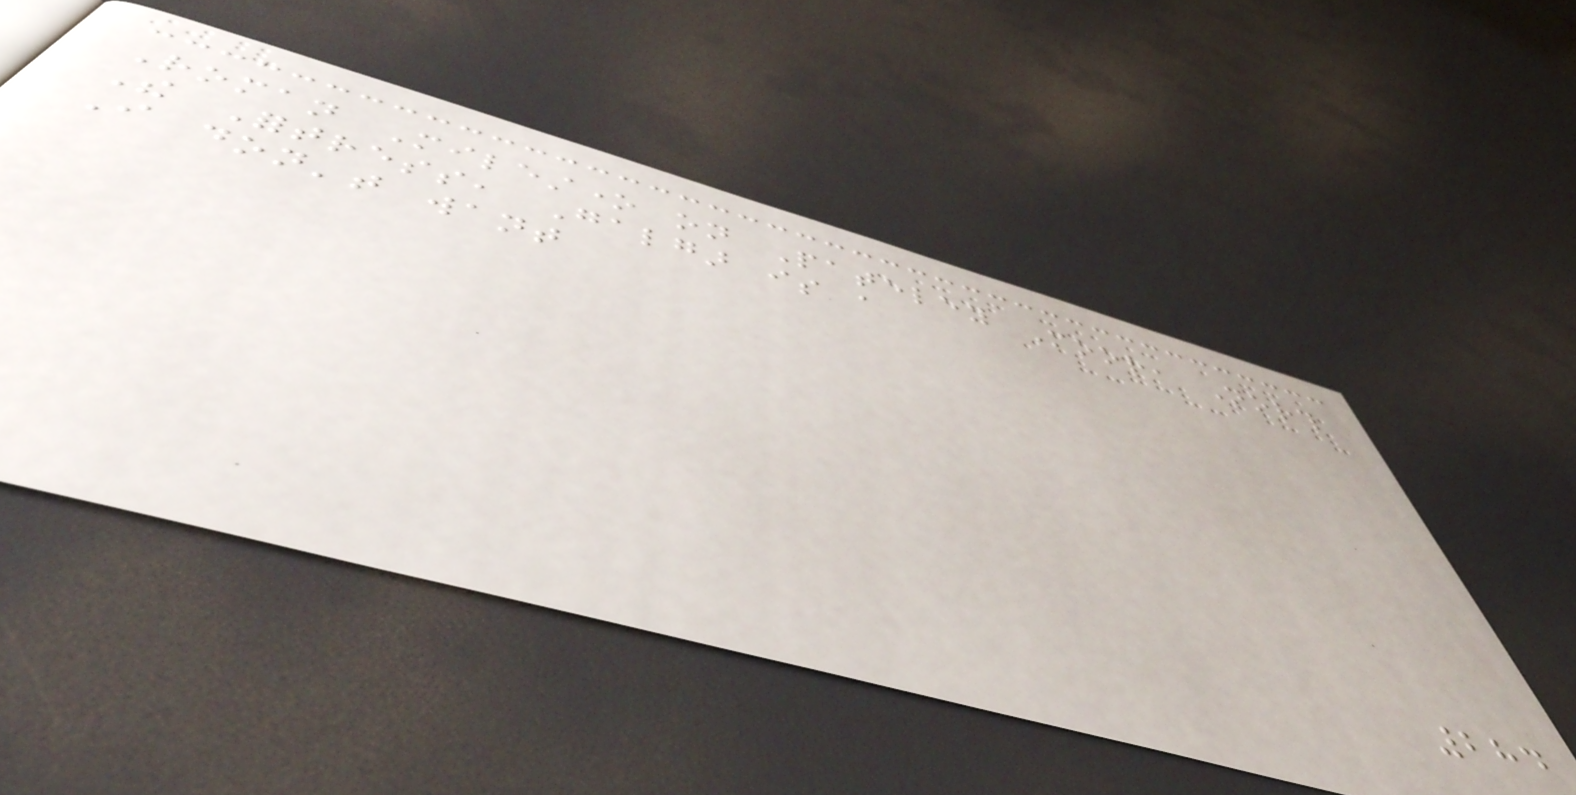Roman Milestone on Pateley Moor, North
The Fortress, Galgar is a
I don't want
284
